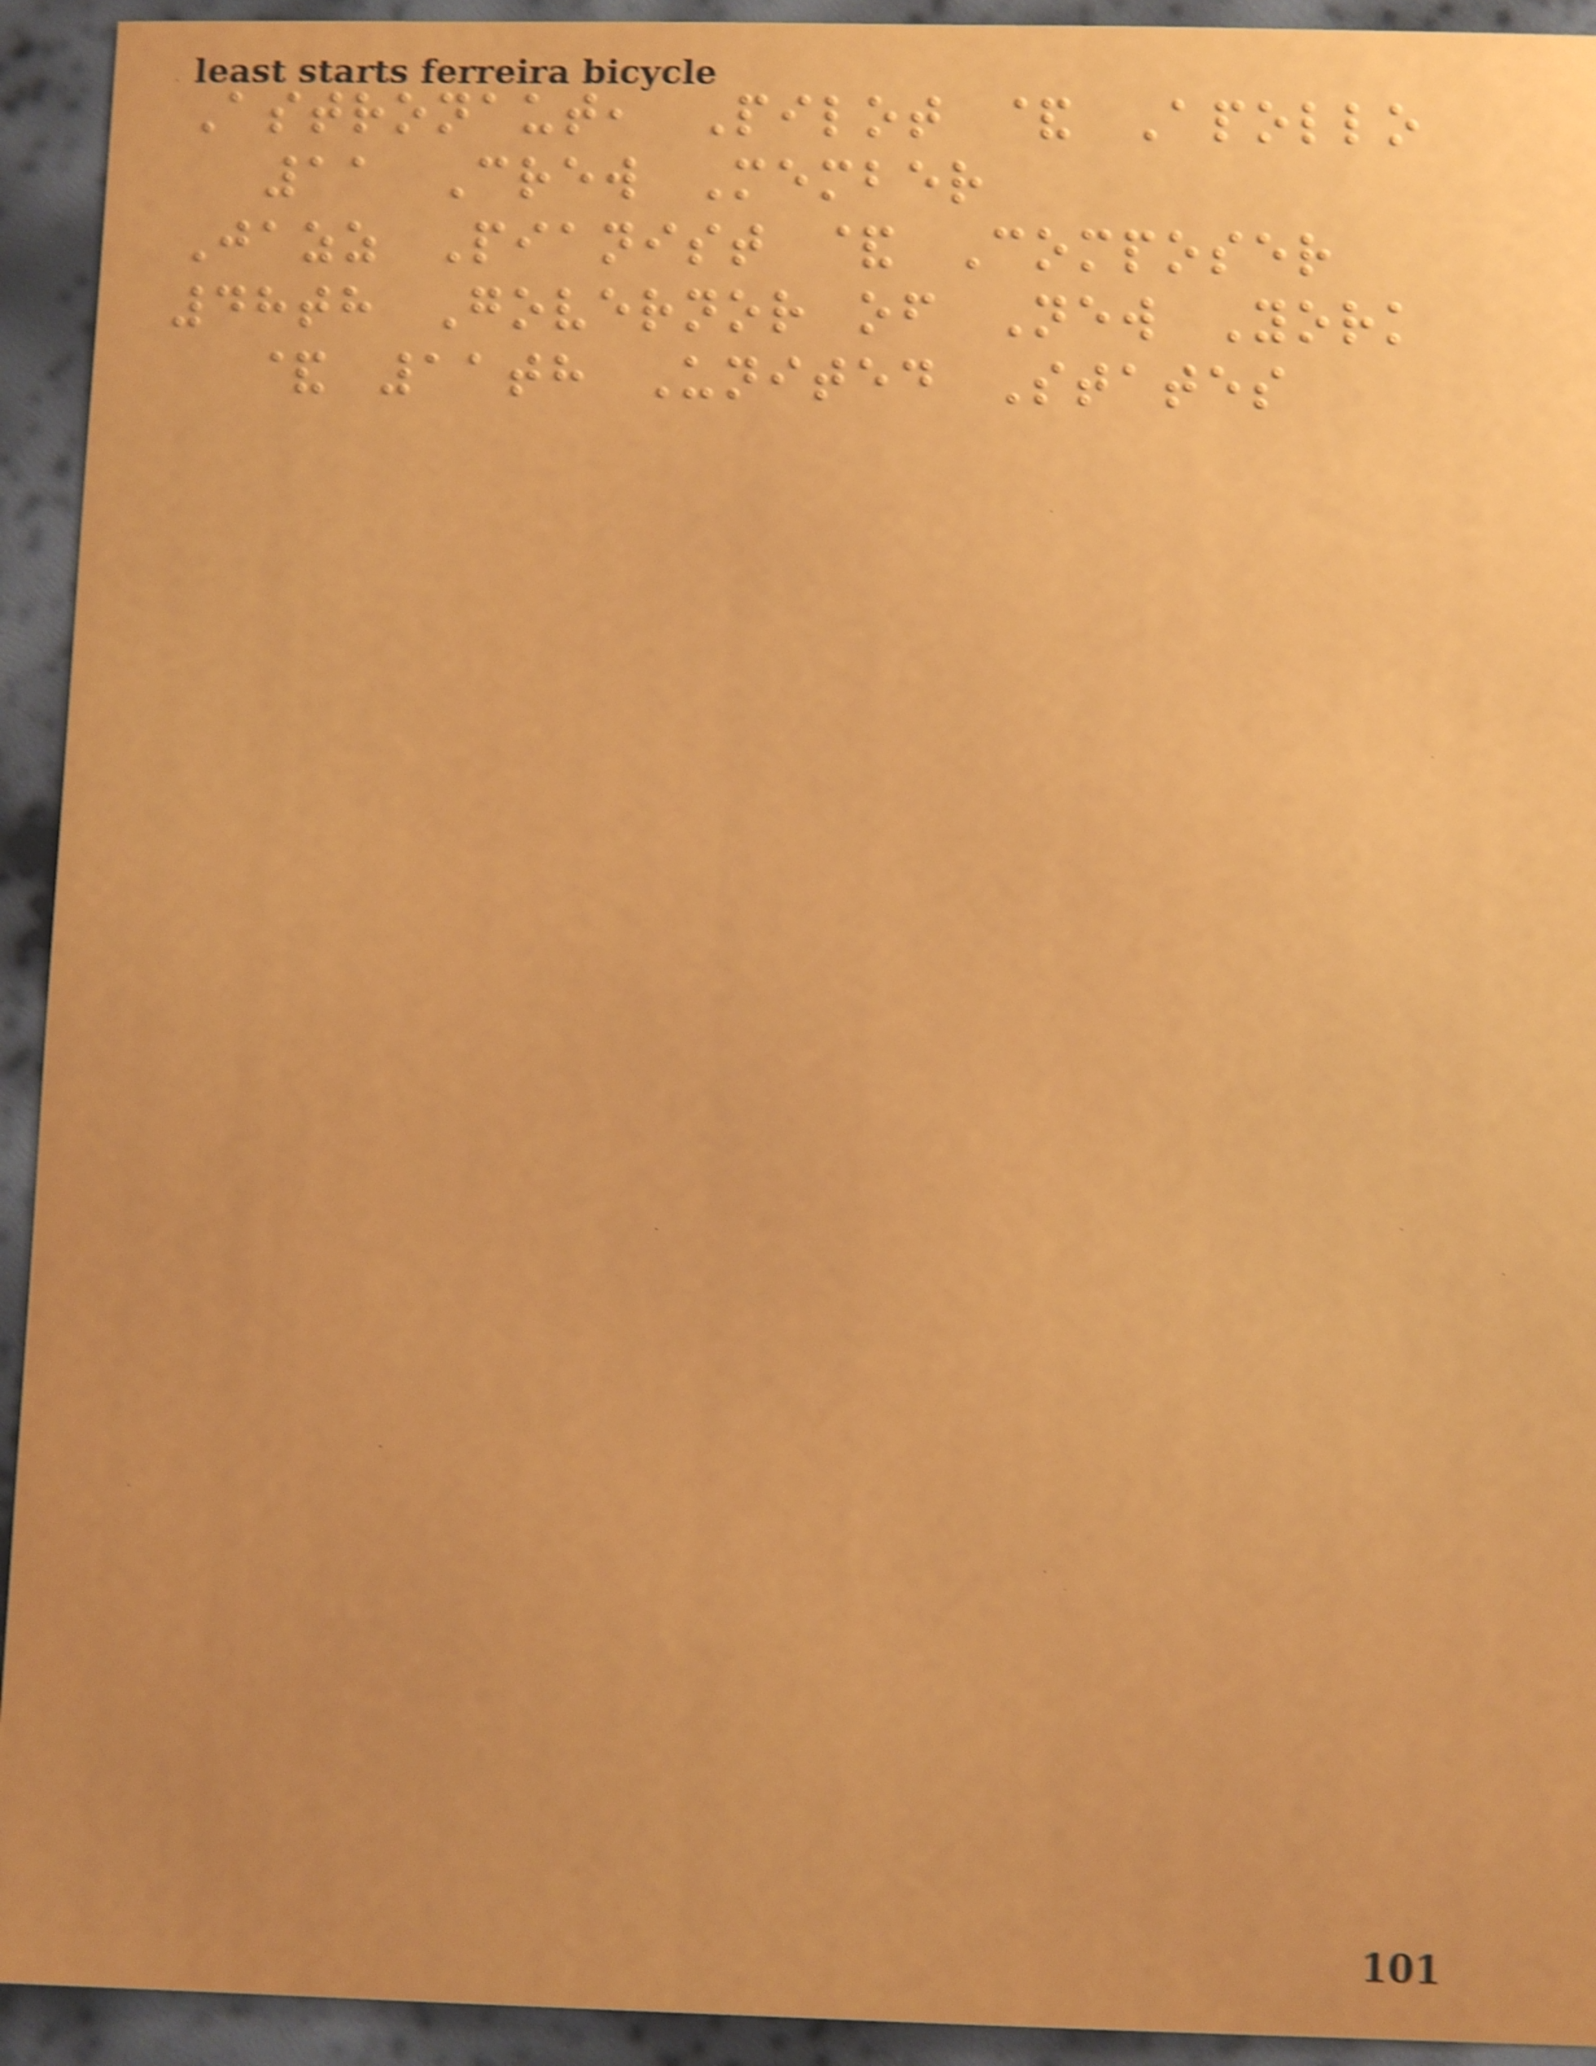Astronaut, Pilot & Apollo
11 Crew Member
Jazz Pianist & Composer
48th Governor of New York
& 11th United States
